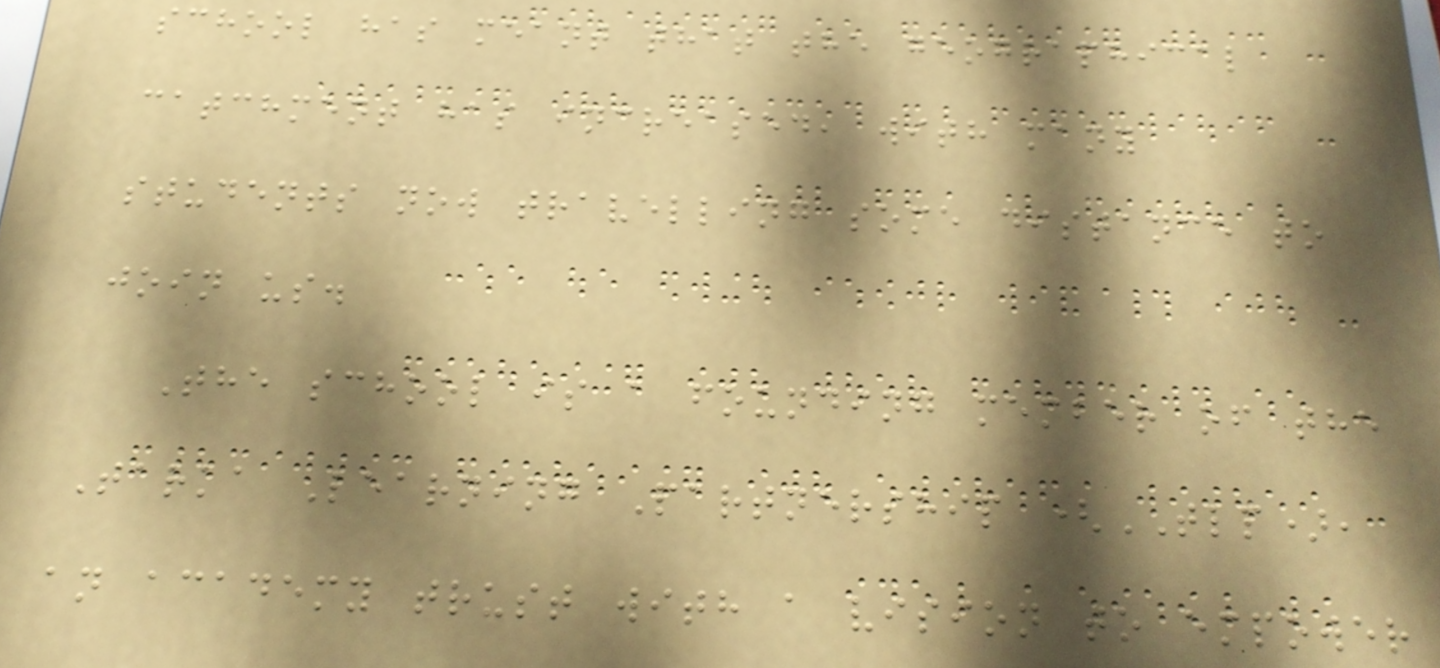school has meant that the geographical
catchment has increased, with many
students now travelling some distance to
join us.
The school is a founding member of the
Tarka Learning Partnership (TLP),
an academy trust with a vision to empower
